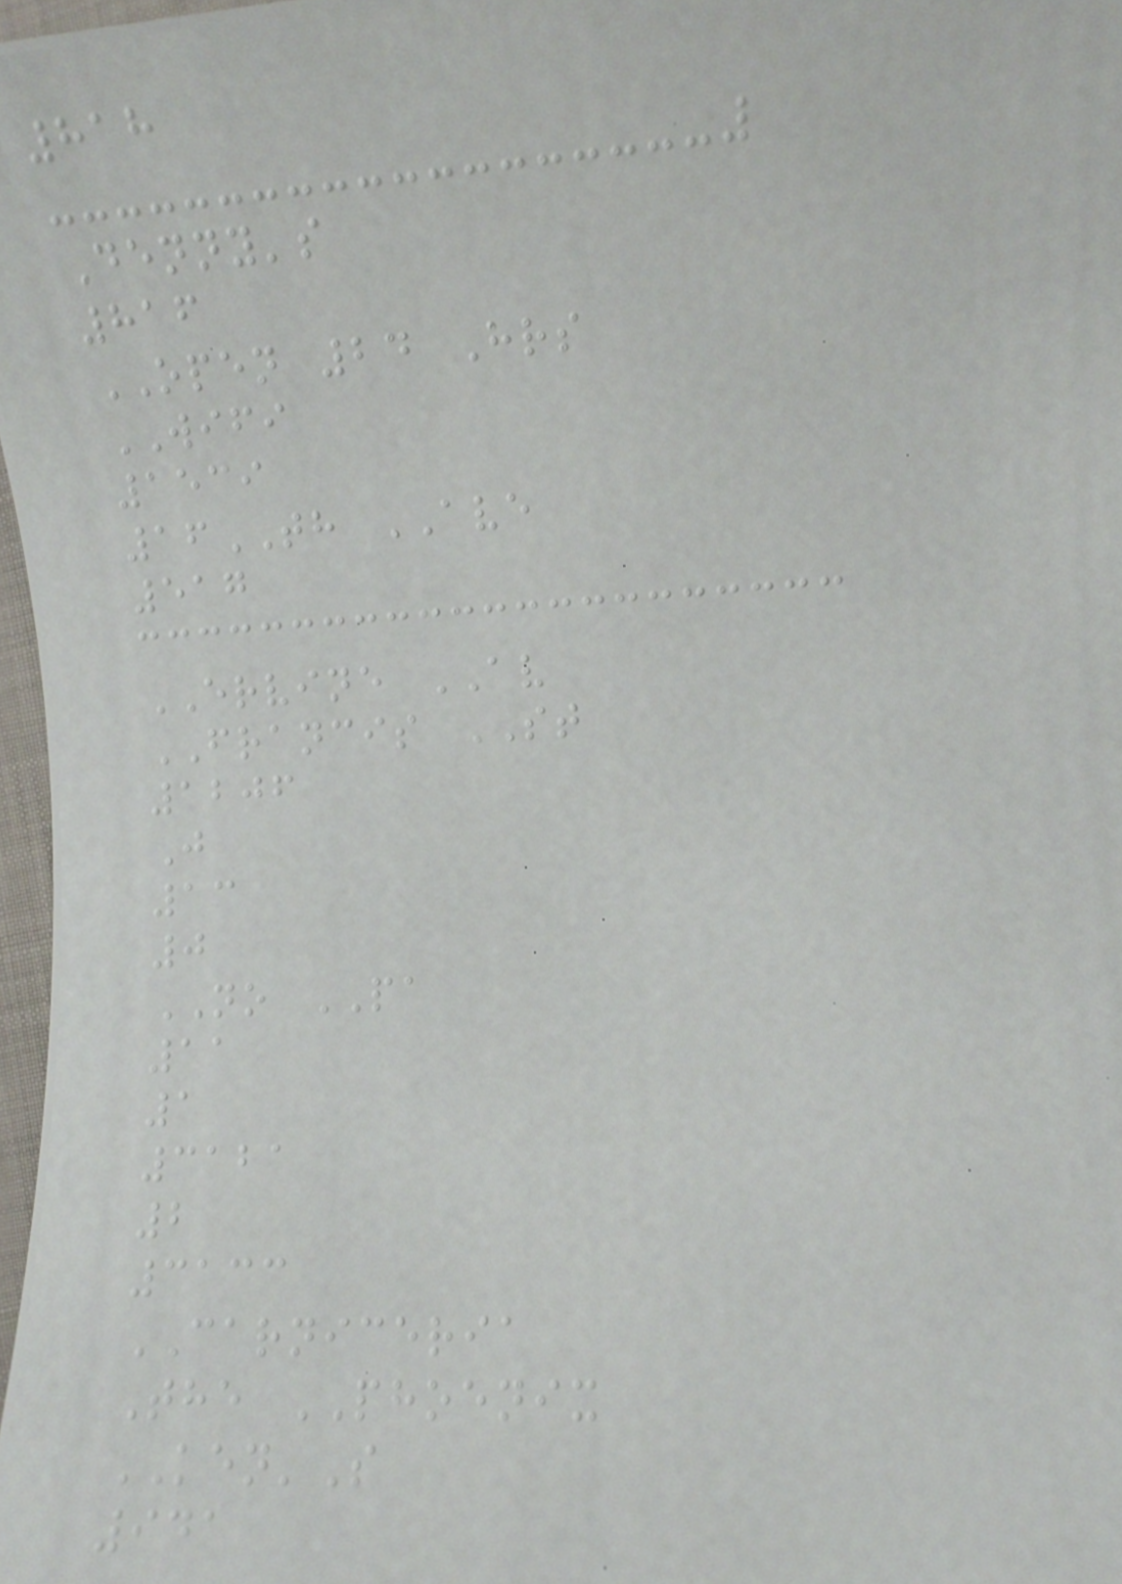818
Denny's
816
OPEN 24 Hrs
WIFI
1539
16TH AVE
517
ERVINE AV
FRANCIS ST
1206
J
13
0
NO PA
11
1
3121
2
3133
CARNICERIA
The PHOENIX
KEN'S
941
